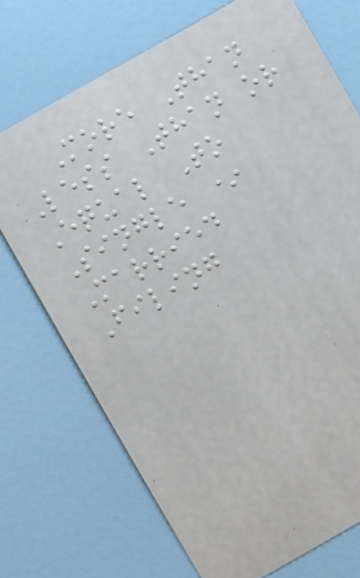More Than
Less Than or
Equal To
Single *
Married
Filing
